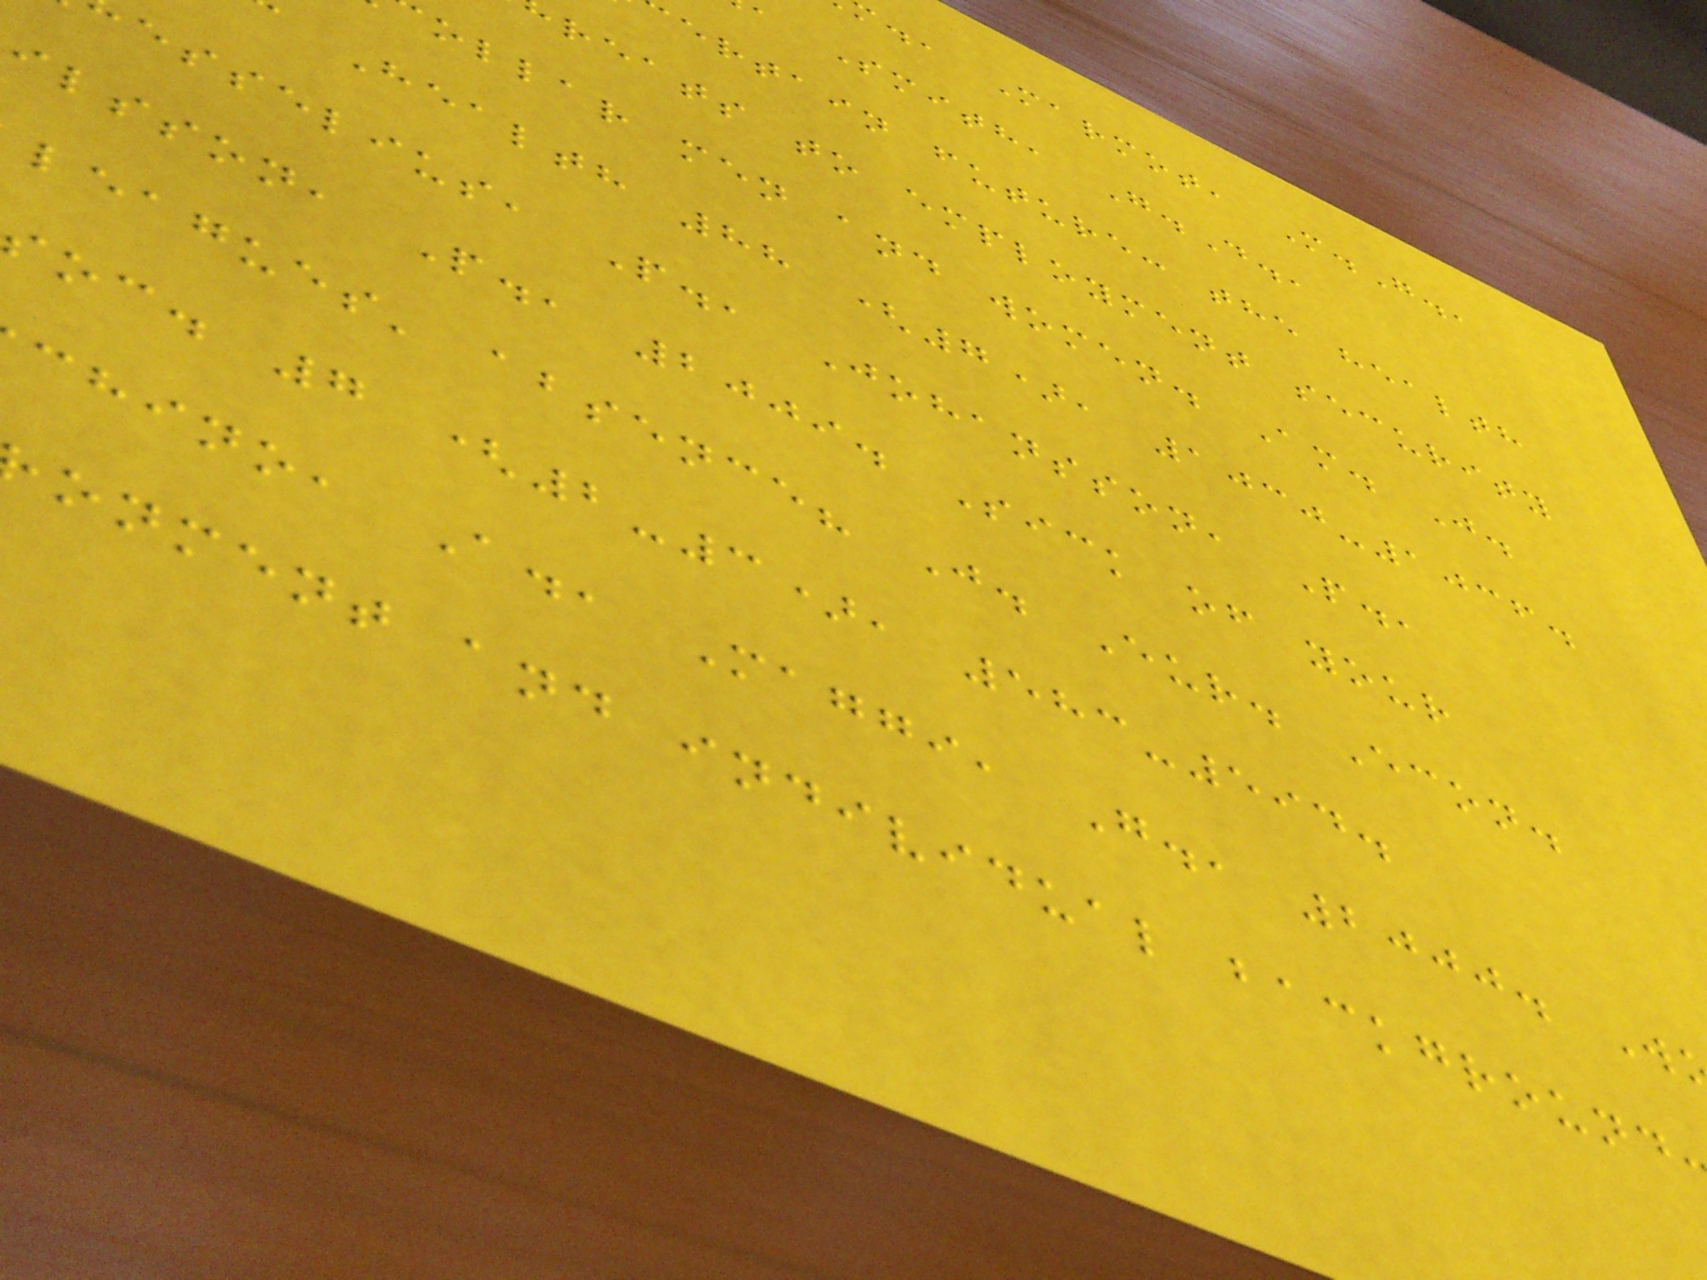., Marmot, M.G.,
Smith, G.D.,
ertain future: the health
reats to employment security
ollar men and women. Am. J.
Health 88 (7), 1030-1036.
esselius, P., Johansson, P.,
ilsson, P., 2009. Sick of your
leagues' absence? J. Eur. Econ.
oc. 7 (2-3), 583-594.
chino, A., Maggi, G., 2000. W
onment and individual background
